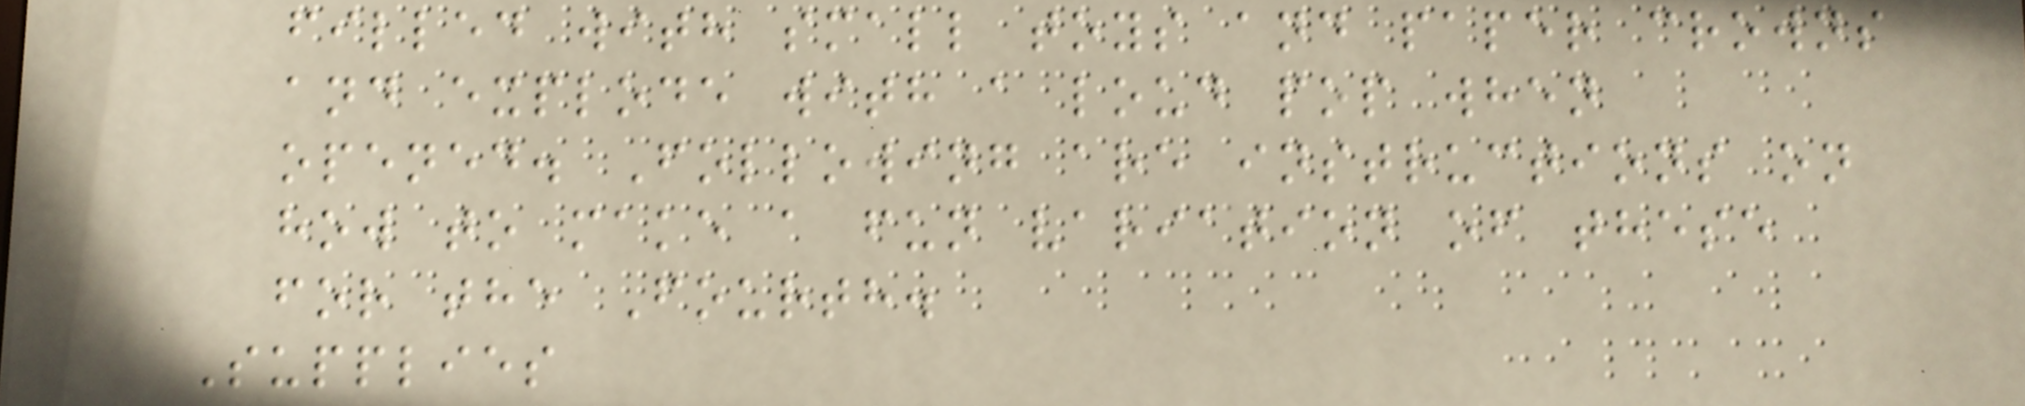filled with small toys and paper crowns
and explode with a loud pop when
opened. Following are instructions on
how to make a fun variation of these
for the Fourth.
Supplies
